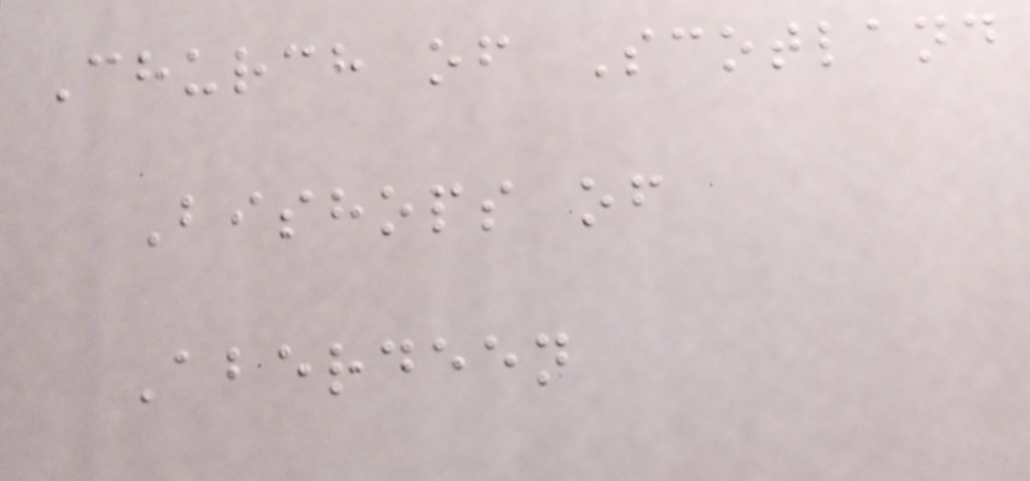Church of Scotland
Bishops of
Aberdeen
